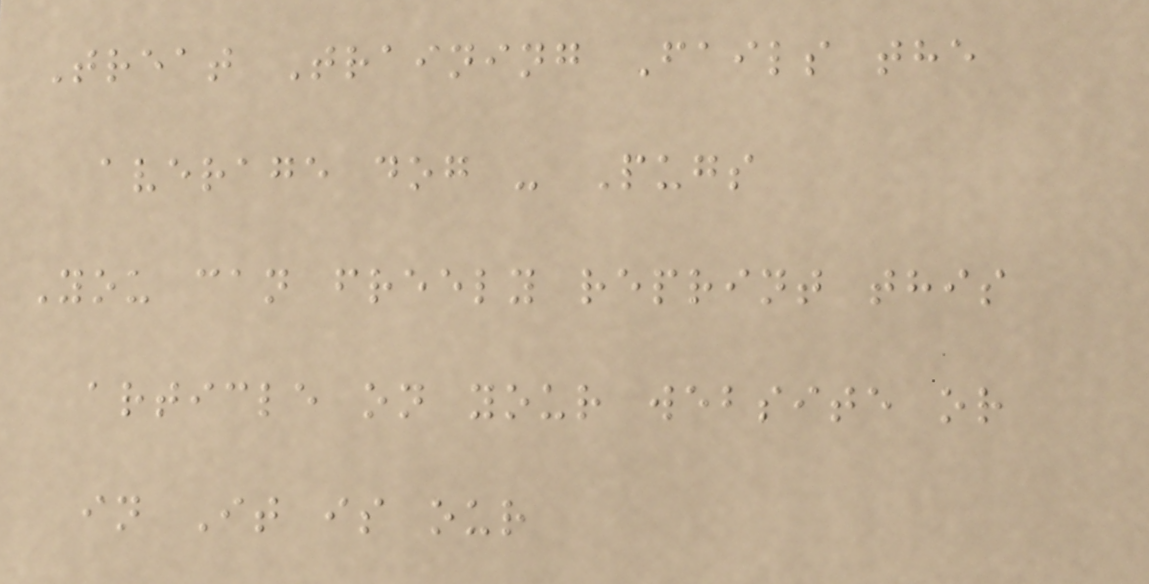Treat Training Fails the
average dog - Pugs
You can freely reprint this
article on your website or
in It is our
